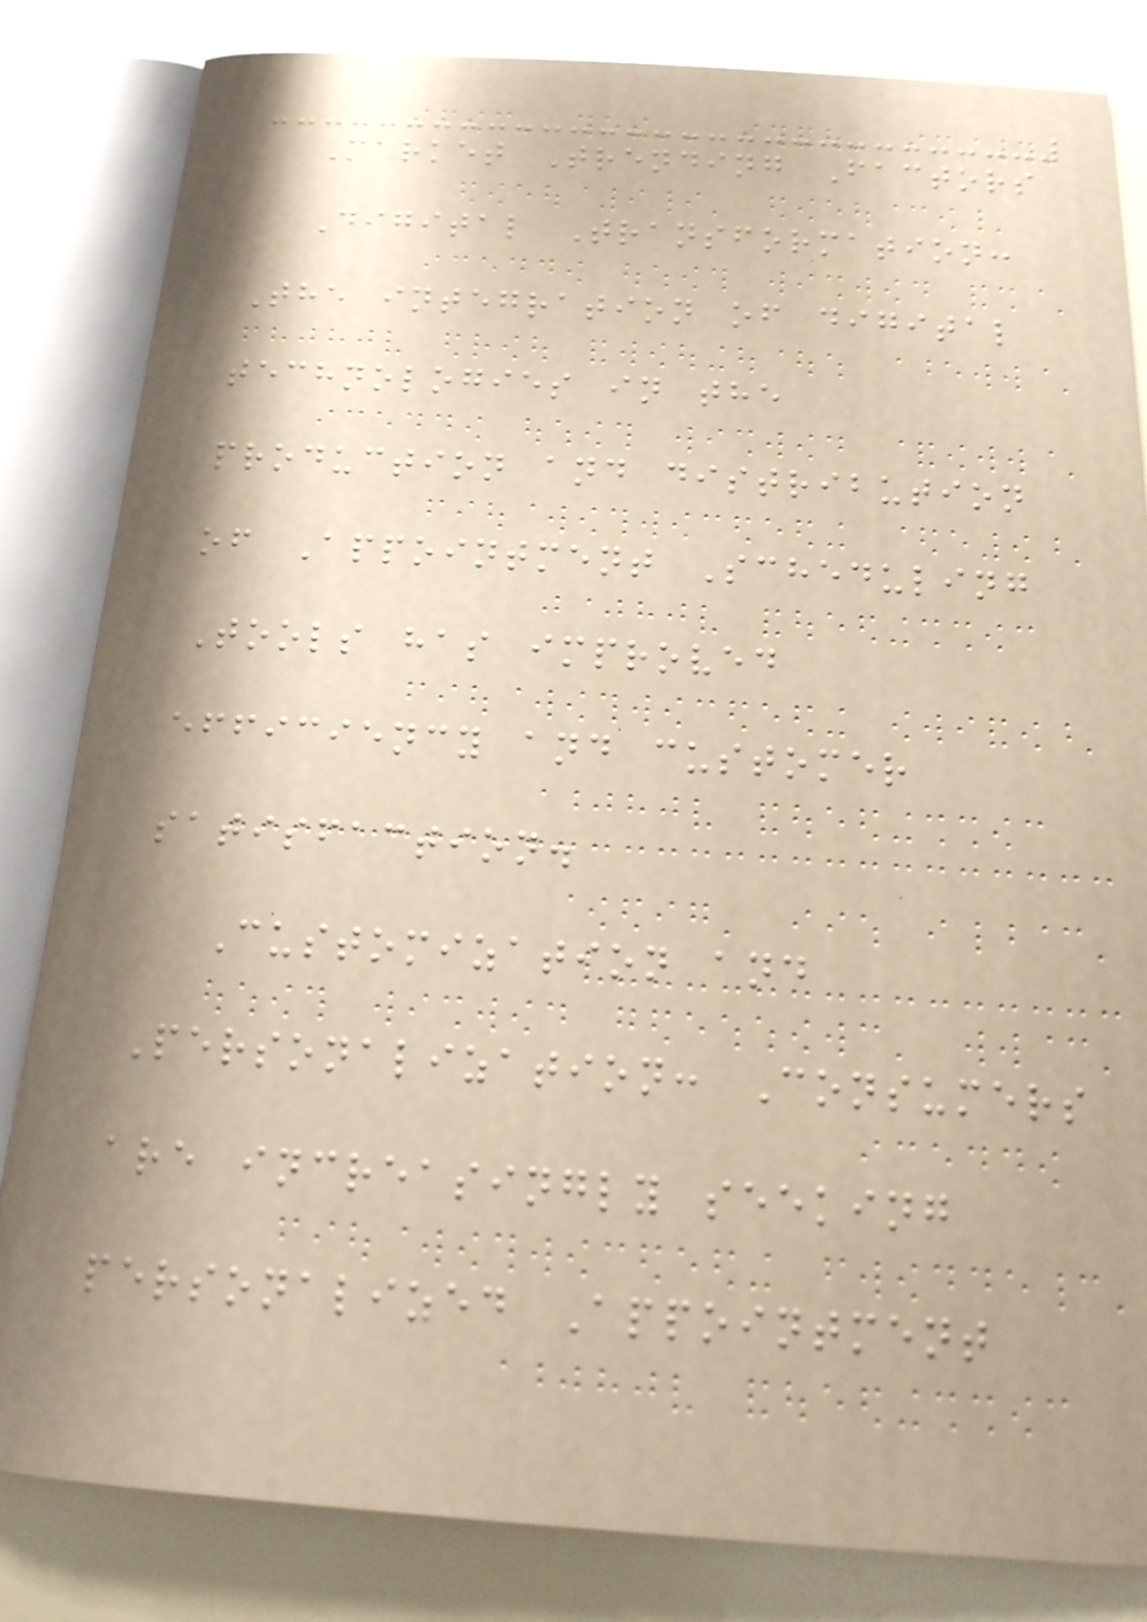Market Trending Factors
Digital Transformation:
The integration of digital
technologies in the
production and distribution
of Appointment Scheduling
Tools has improved
efficiency and customer
satisfaction.
Customization and
Personalization: Consumers
are increasingly seeking
personalized Appointment
